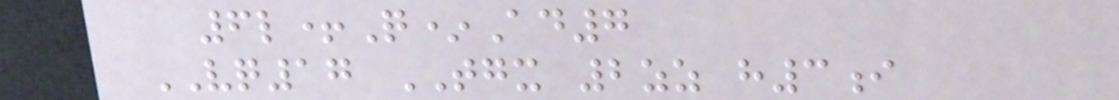6l+Q*Ad7
VQ17 TGX 2zz h3i
